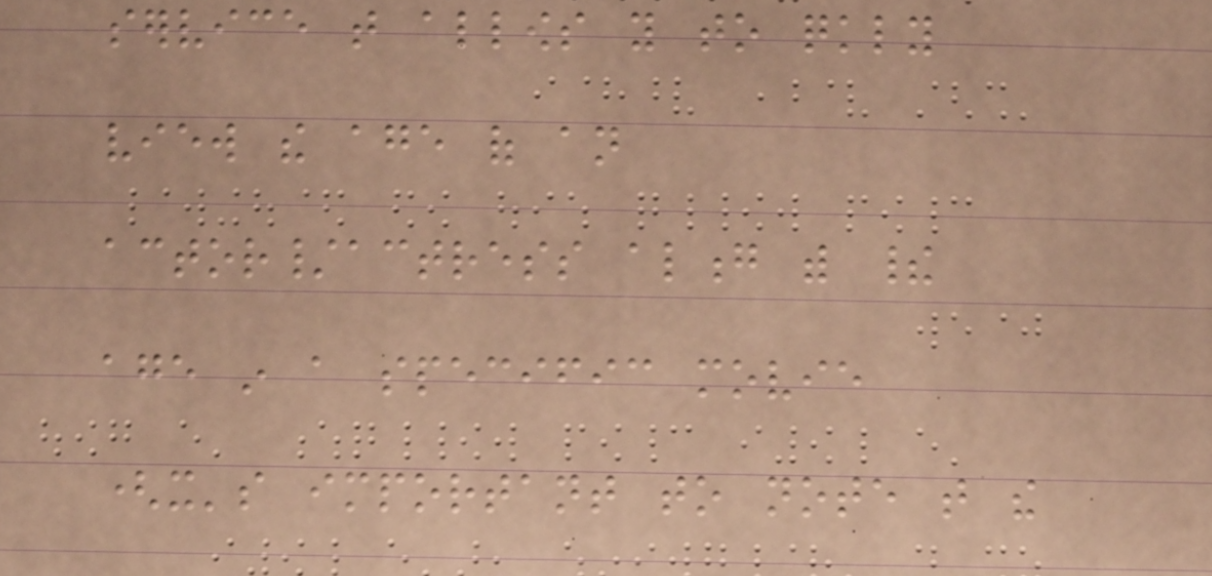service that allows you to quickly
view the age of an
actor/actress along with their
age in a specific movie
(it's important to note that the
